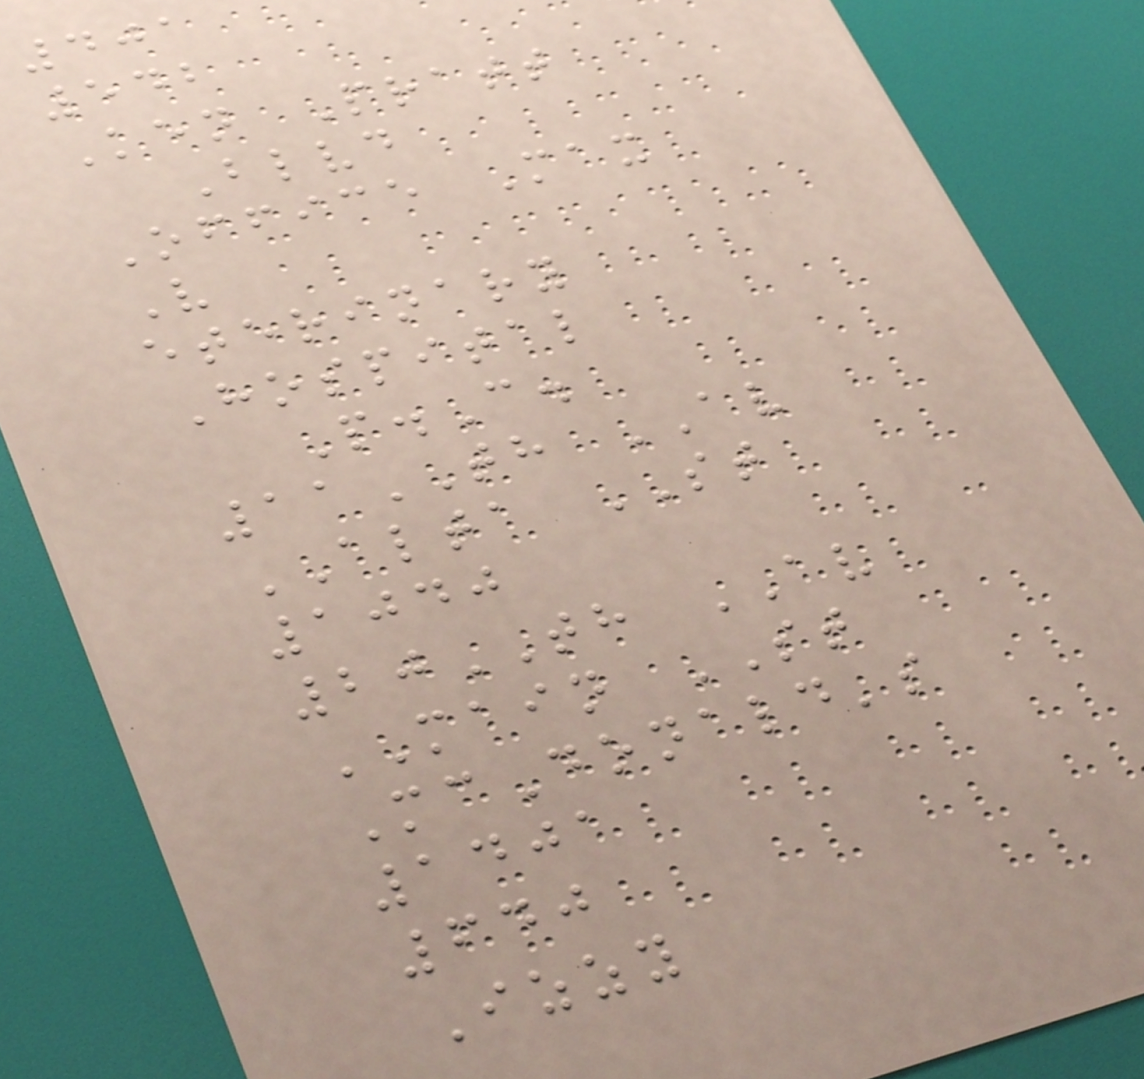401
542
Ken Pratt
Blvd
Office Max
V
eterinary
Hospital
P.C.
11TH AV
ALTA ST
1040
20TH AV
MAIN ST
McDonald's
1401
640
Izzy
